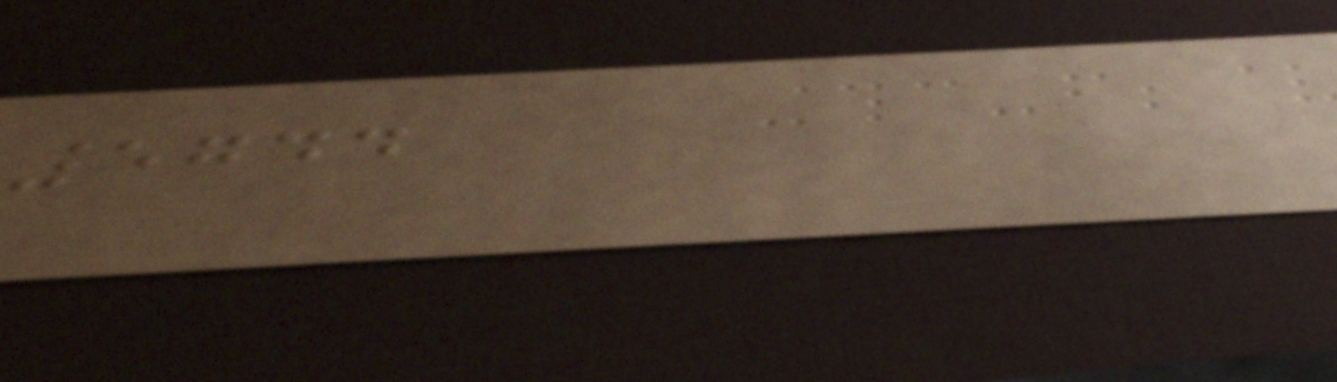5744
